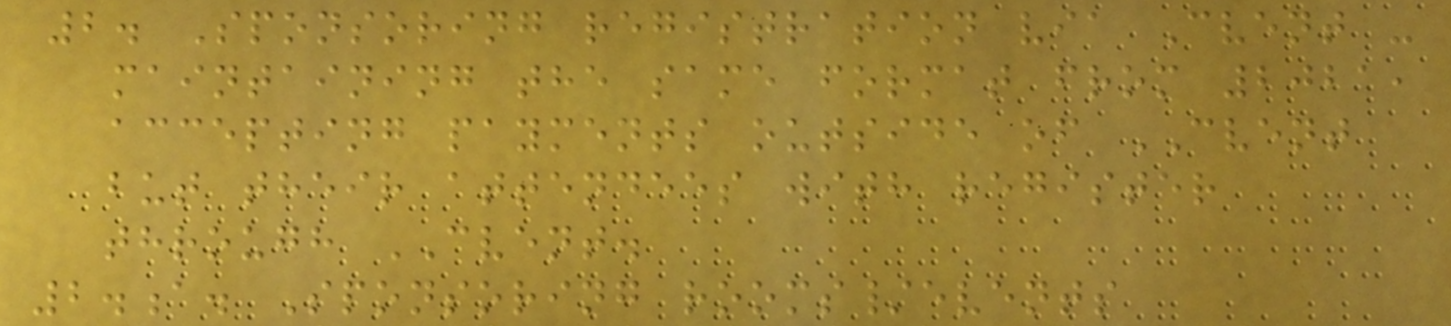2. Sponsoring registration via Cvent -
maintaining the same format from 2021,
accepting payments outside of CVENT
but their attendees with register
through CVENT.
2.a. Sponsoring rooms/events
